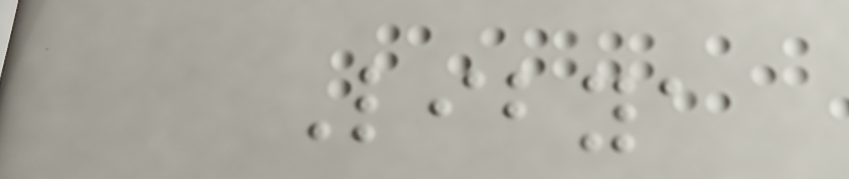Libya
